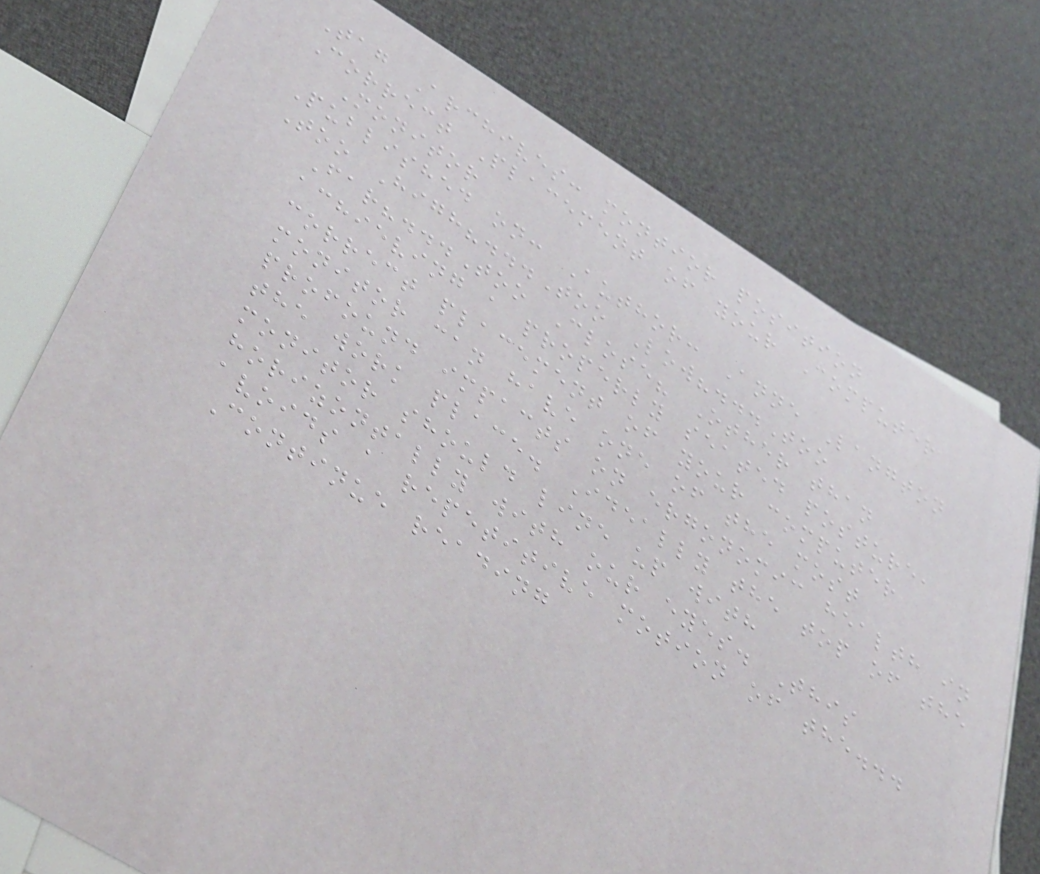Tag Archives: montior position
Correct Placement of your Computer
Monitor
Published on: Author: Anne Langton
Too High?...Too Low?...Too
Far?...Too Close? Other than
achieving a properly seated posture,
correct placement of your computer
monitor can have one of the most
profound impacts on ergonomic health in
the work place. Ideally the top of the
monitor should line up with
horizontally with our eyes. This
avoids a repetitive motion of the...
Continue reading
